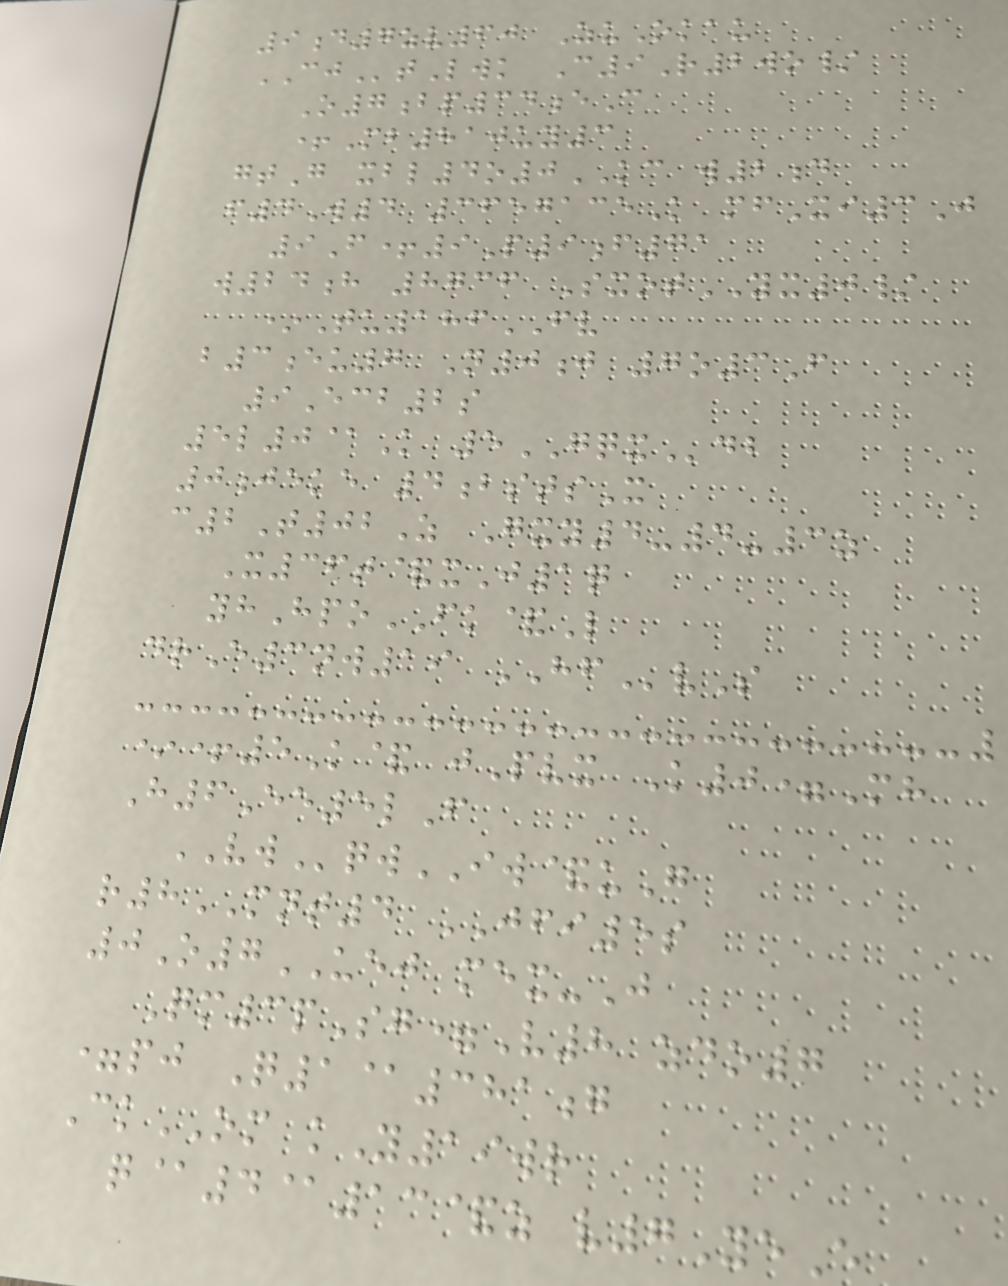9d7zv60 ZuOkau
CJtLwk C9R2wo/
O7bp34eC
+Mb810uy3
gtG xbl4o0KC w2d
f4W4 3657135K mfXi3J
9F+9P9f71
w24h 8736 SxotYX0/
*Tu186FV
b3eu7 N0j 7o3F
9Ecb2s
5l0@K 5GQXdb
0jeke 4bstsX
c2T02Z Gxy4-4-3z
X36t&xJ1q
yhHpoFK&L
drE3nw19 HFvS
*+5K& jPvx K0=Mh
H6Ee5lF
VWqwIW&uG
r8MNT4 JFI5s
0O7UEJ mex-J
Qm3pSg=V8 zdo7
=pj Q1@381g
CkOM kY19wr
q@4@13&z v7YeE
